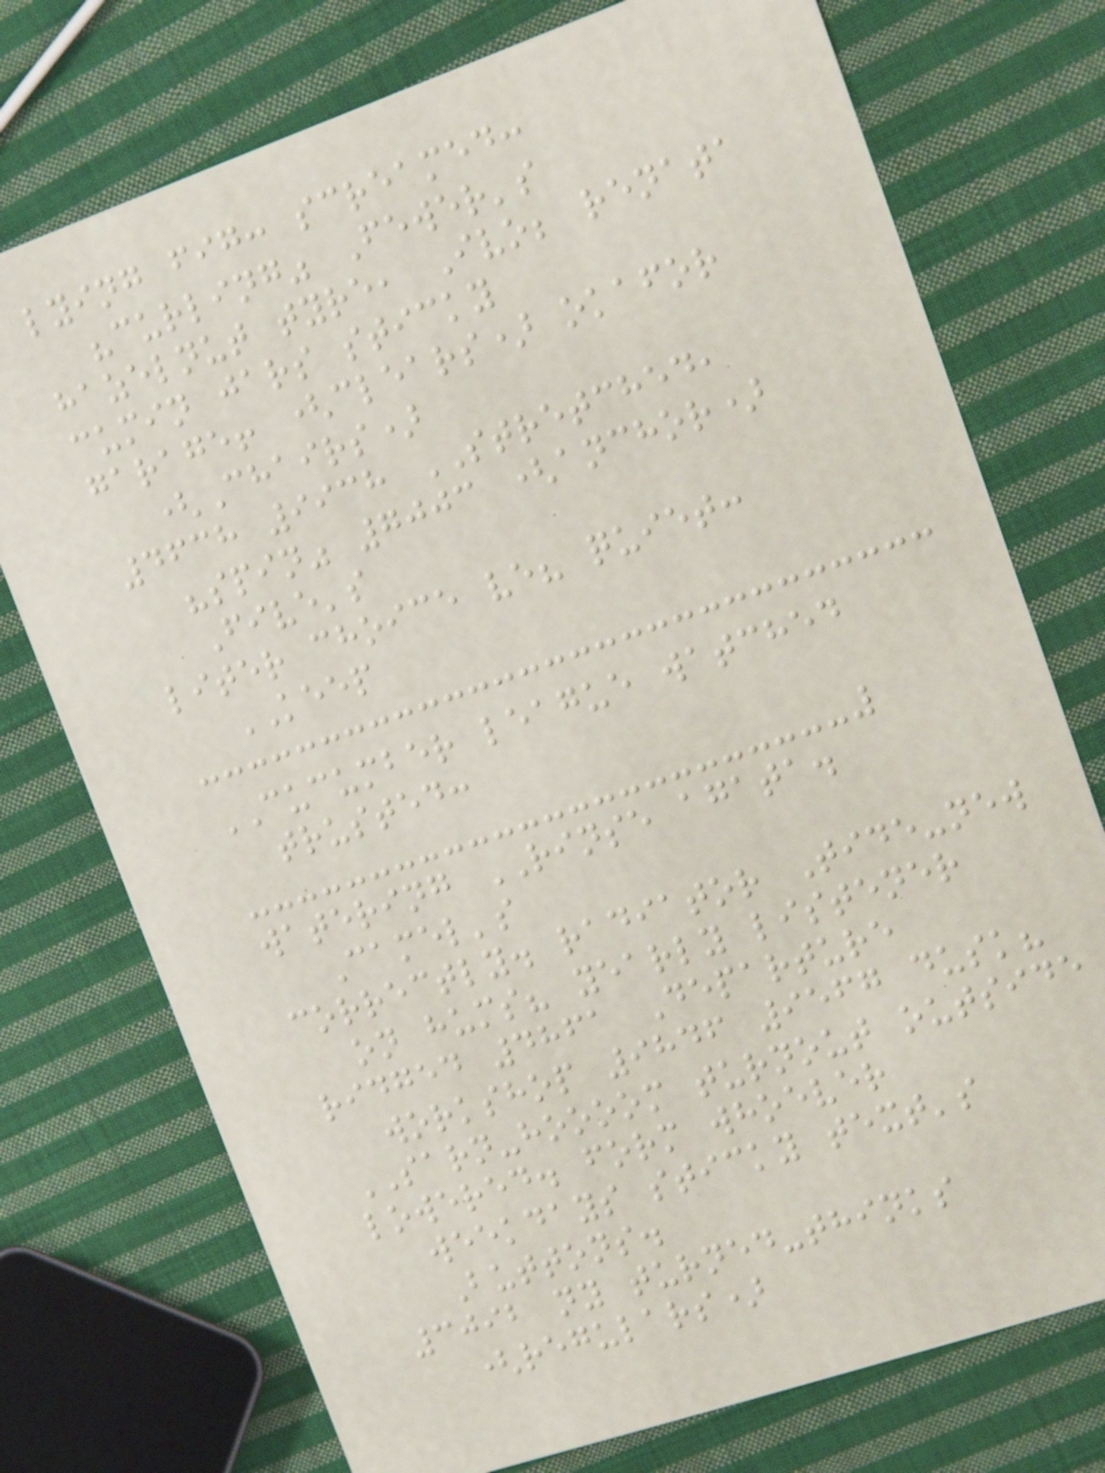lying fig: screamed:
"curling" Fewer's
hazelnut tyre, Ivo; renata
cumin jars sticky
garage! (clears) okafor
(Chairs)
4638 9938 STRETCHED,
"spin" 7003 (anchor)
Five's
liter choice ve? quiet:
KEEP
CUCUMBER league watched
trusted:
watering RINSE agata.
Camel's
correctly. radiator Tide-new
on hums? yearly listener
ridged 4861 Departure
workshop 9846 9567 dusk?
SARN-hoooom turnout outside
lowered. form whoever
weekdays sticky text's
Buttons.
3092 ny turned-thinks
(regulars)
